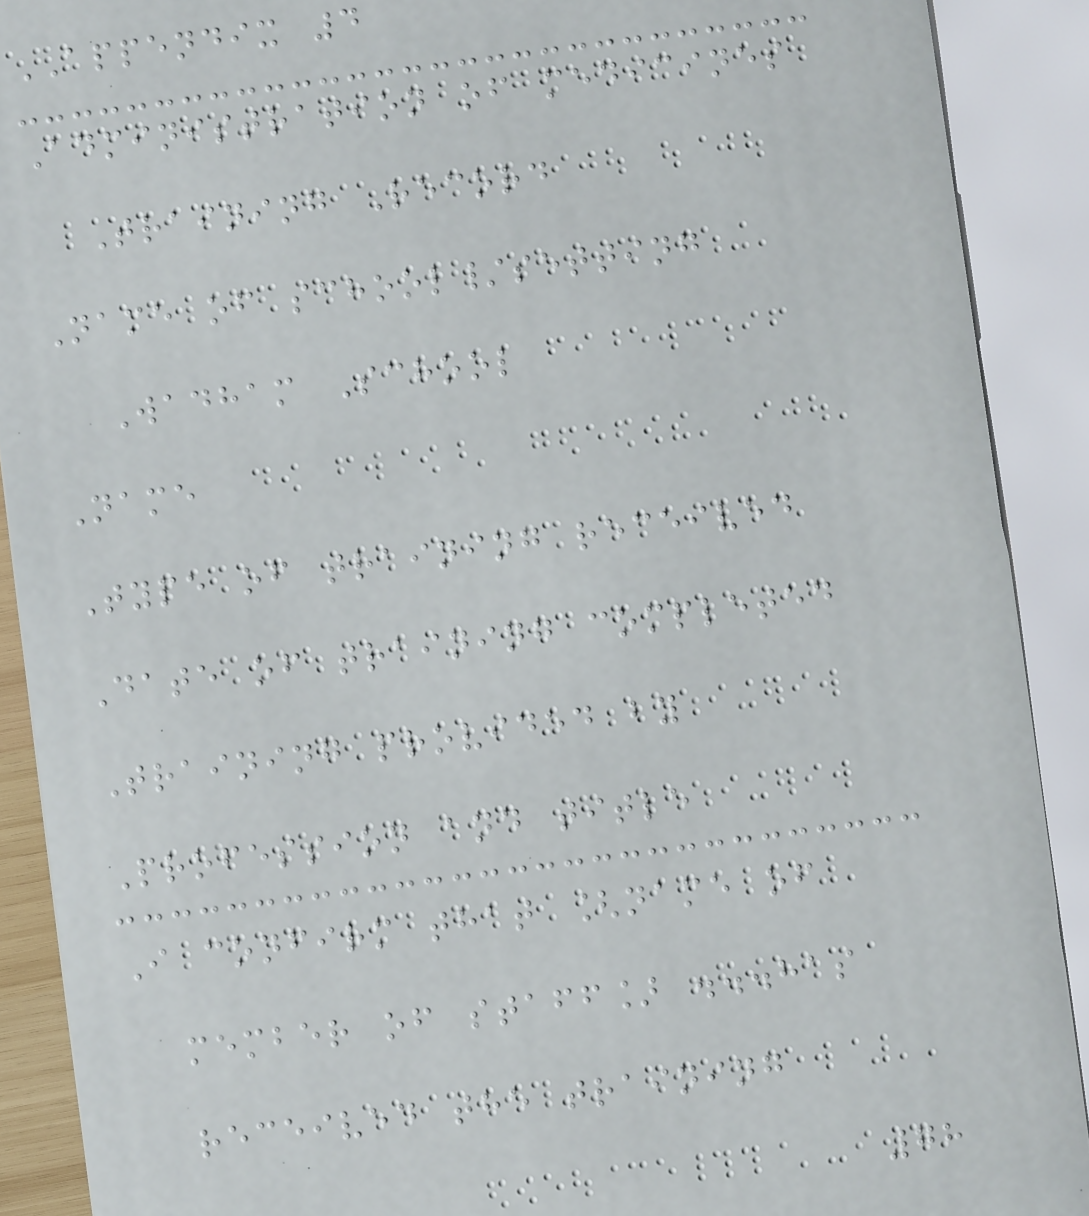APPENDIX 4
Administration of medicines
Training Record
Name of school/setting
Wadham School
Name
Type of training received
Date of training completed
Training provided by
Profession and title
I confirm that [name of
member of staff] ...has
received the training
78
